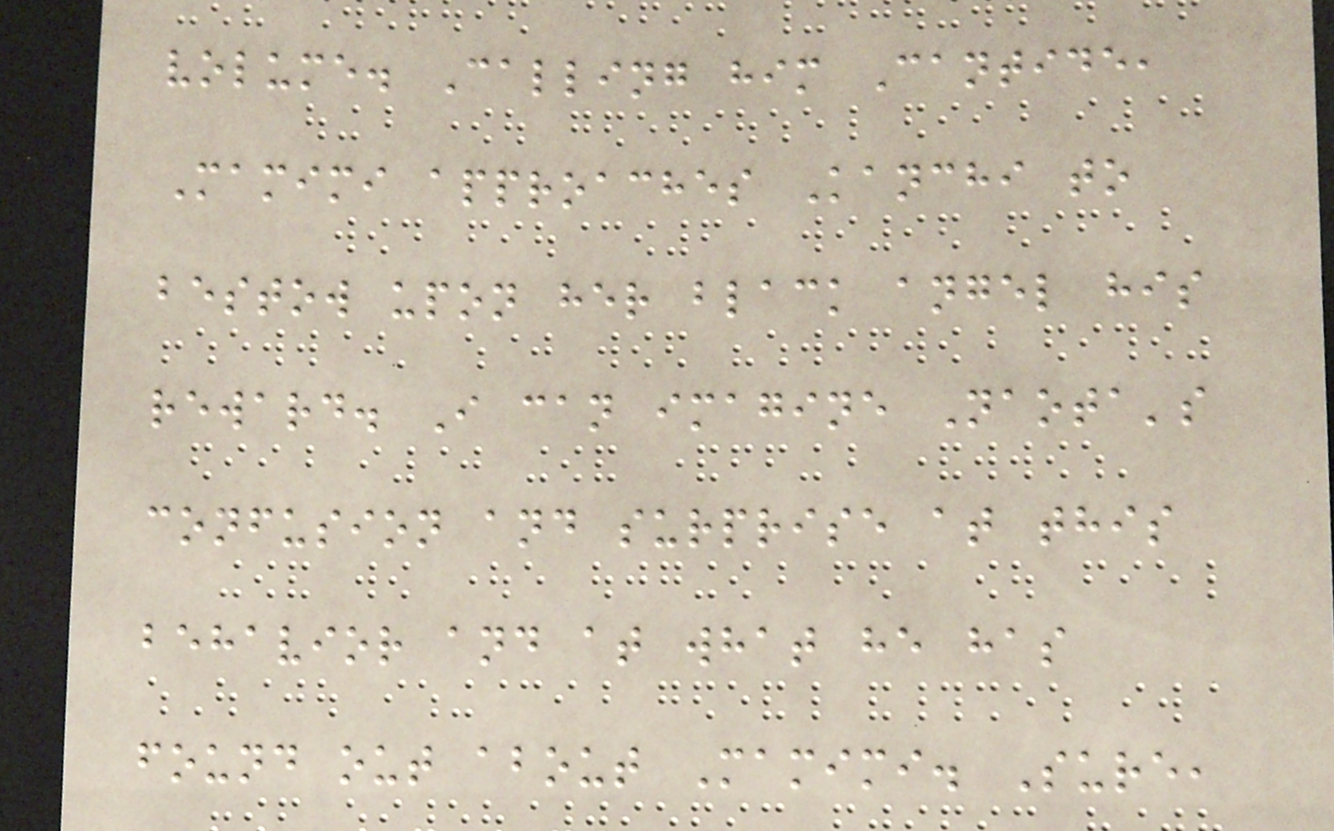volume. Calling him Cantide,
Mamimi approaches Kanchi to
bestow upon her black angel his
reward. I can imagine Naota's
confusion and surprise at this
behavior and at what he has
found out about Mamimi. Sure,
